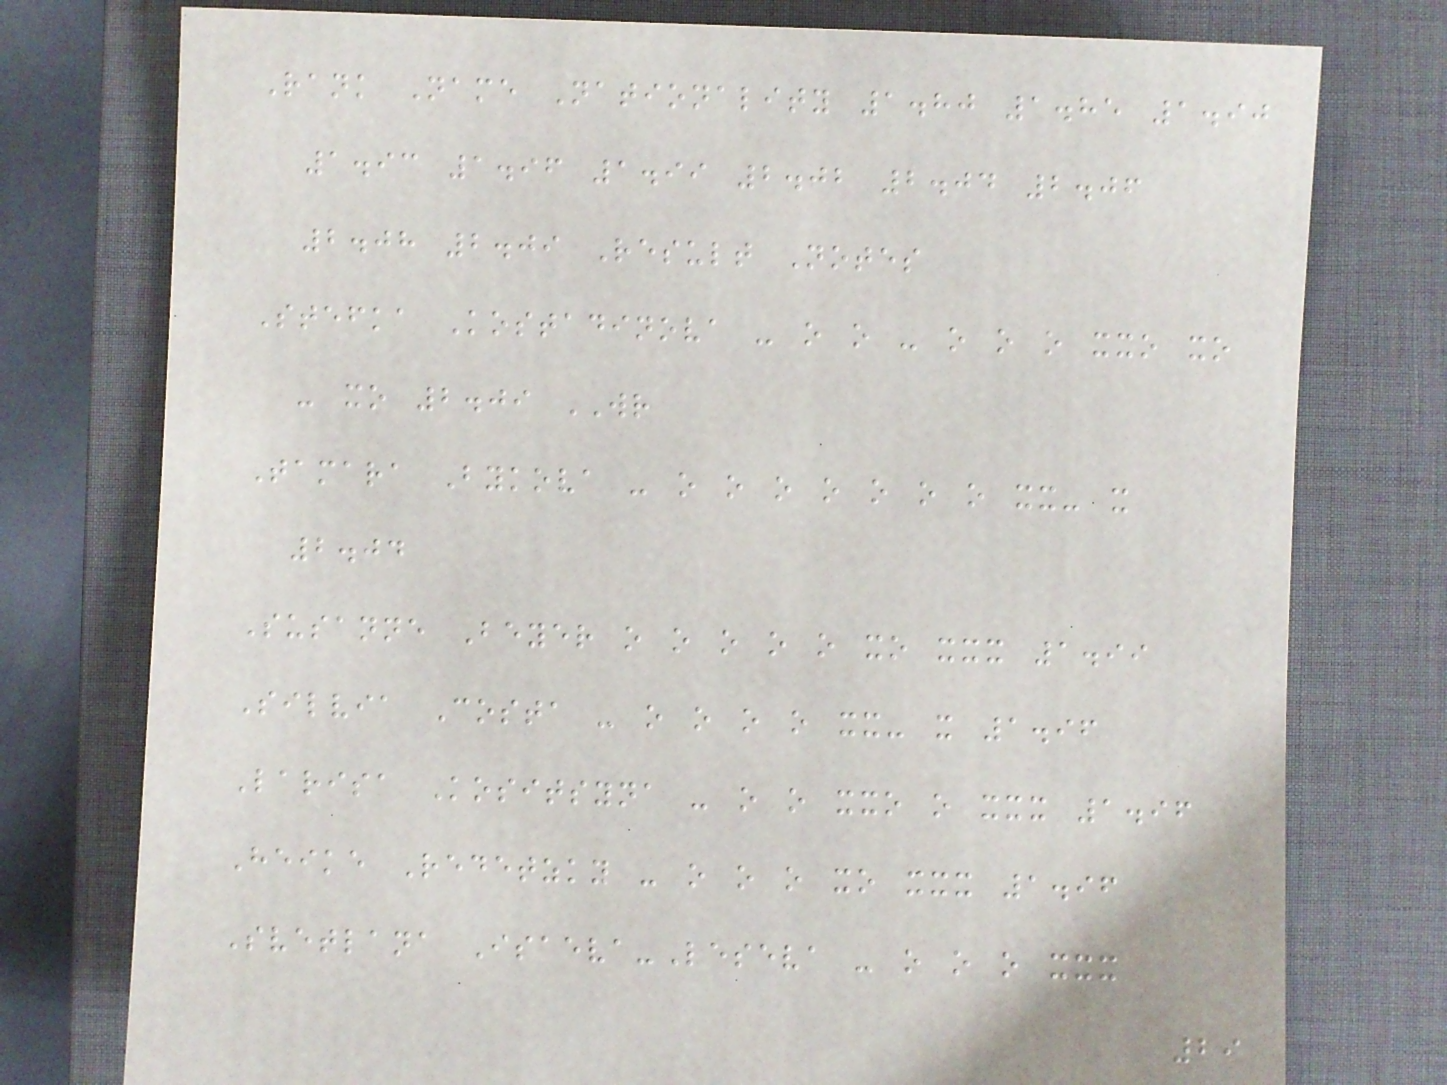Rank Name Nationality 1.80 1.85 1.90
1.93 1.96 1.99 2.02 2.04 2.06
2.08 2.09 Result Notes
Stefka Kostadinova - o o - o o o xxo xo
- xo 2.09 WR
Tamara Bykova - o o o o o o o xx- x
2.04
Susanne Beyer o o o o o xo xxx 1.99
Silvia Costa - o o o o xx- x 1.96
Larisa Kositsyna - o o xxo o xxx 1.96
Heike Redetzky - o o o xo xxx 1.96
Svetlana Isaeva-Leseva - o o o xxx
29
